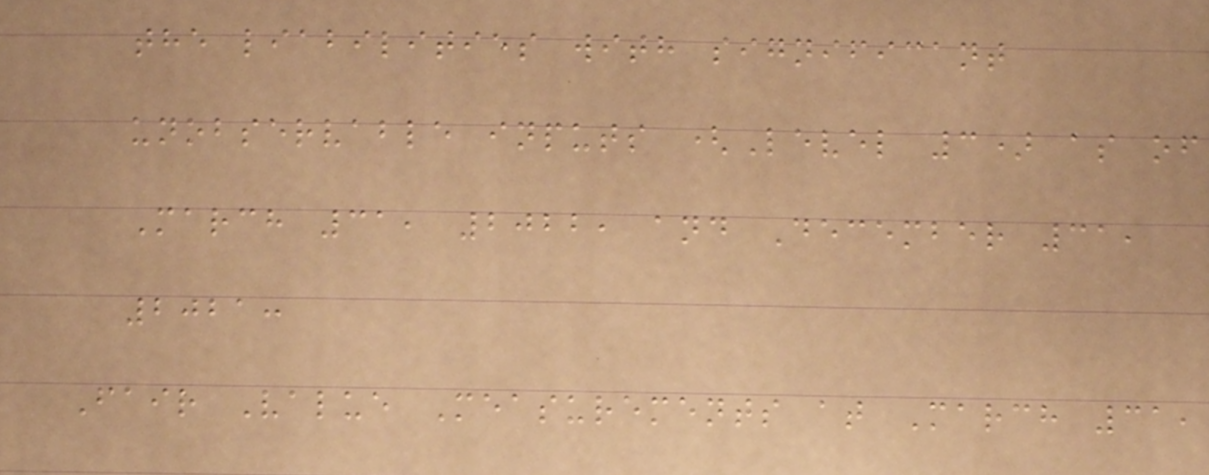the liabilities with significant
unobservable inputs (Level 3) as of
March 31, 2022, and December 31,
2021:
Fair Value Measurements at March 31,
